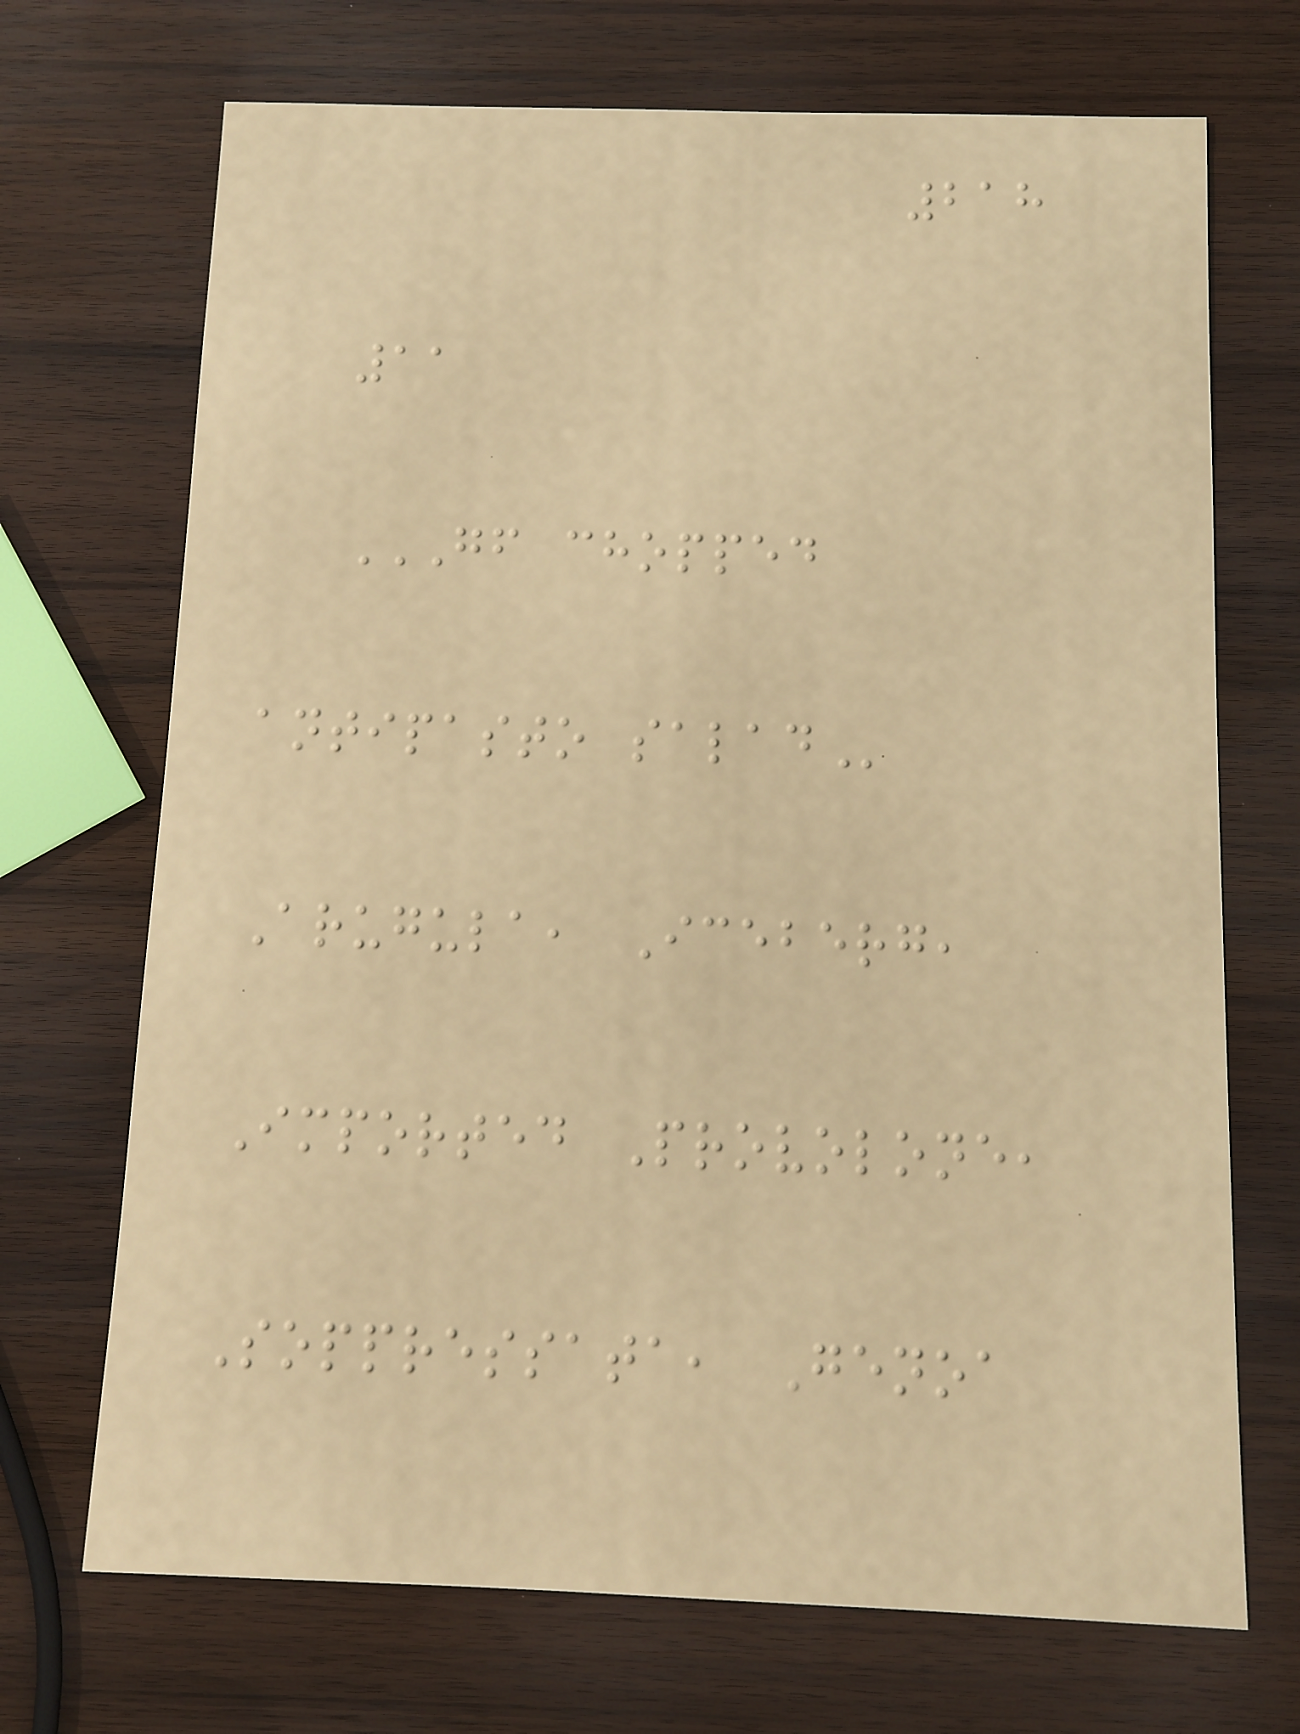218
11
GF CHOPPED
ANTIPASTO SALAD
Arugula, Iceberg,
Imported Provolone,
Soppressata, Genoa
